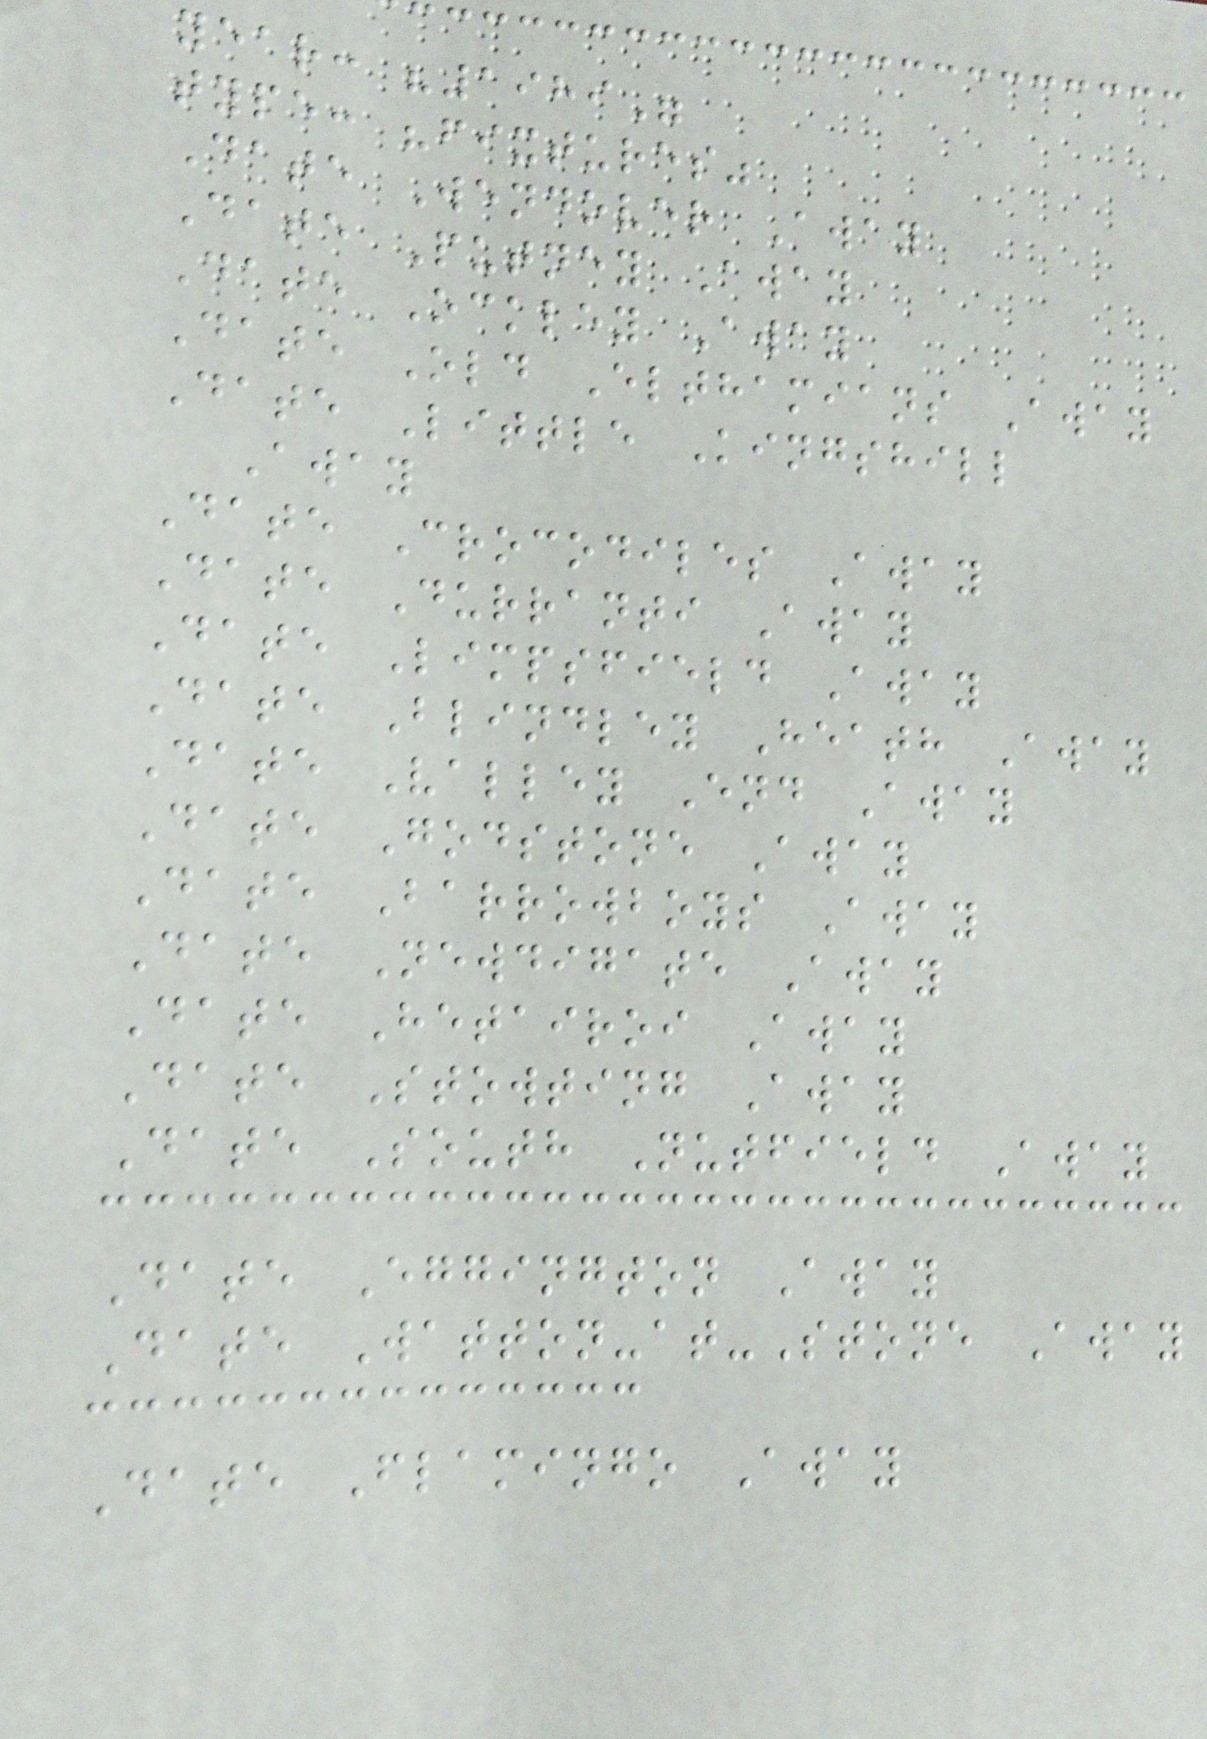year: "1989"
type: "fixtures"
Date Wendover Away
Date Putney Away
Date Ockley Away
Date Old Elthamians Away
Date Little Kingshill
Away
Date Crocodiles Away
Date Durranti Away
Date Limpsfield Away
Date Blindley Heath Away
Date Valley End Away
Date Godstone Away
Date Barrowboys Away
Date Newdigate Away
Date Hetairoi Away
Date Stowting Away
Date South Nutfield Away
Date Eggington Away
Date Watton-at-Stone Away
Date Flamingo Away
